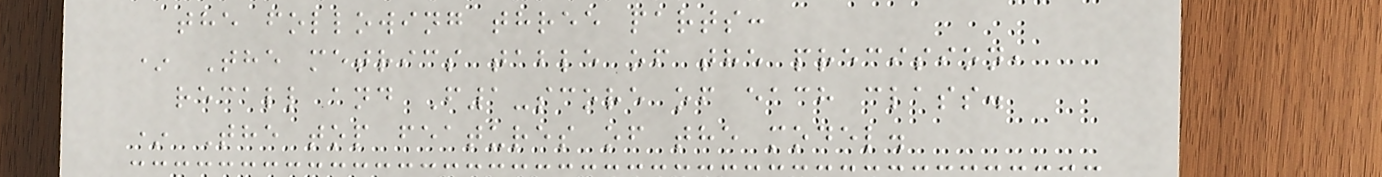the following three parts:
* The metrics table of the precision,
recall and F1-score of each class.
* The top features of the model.
